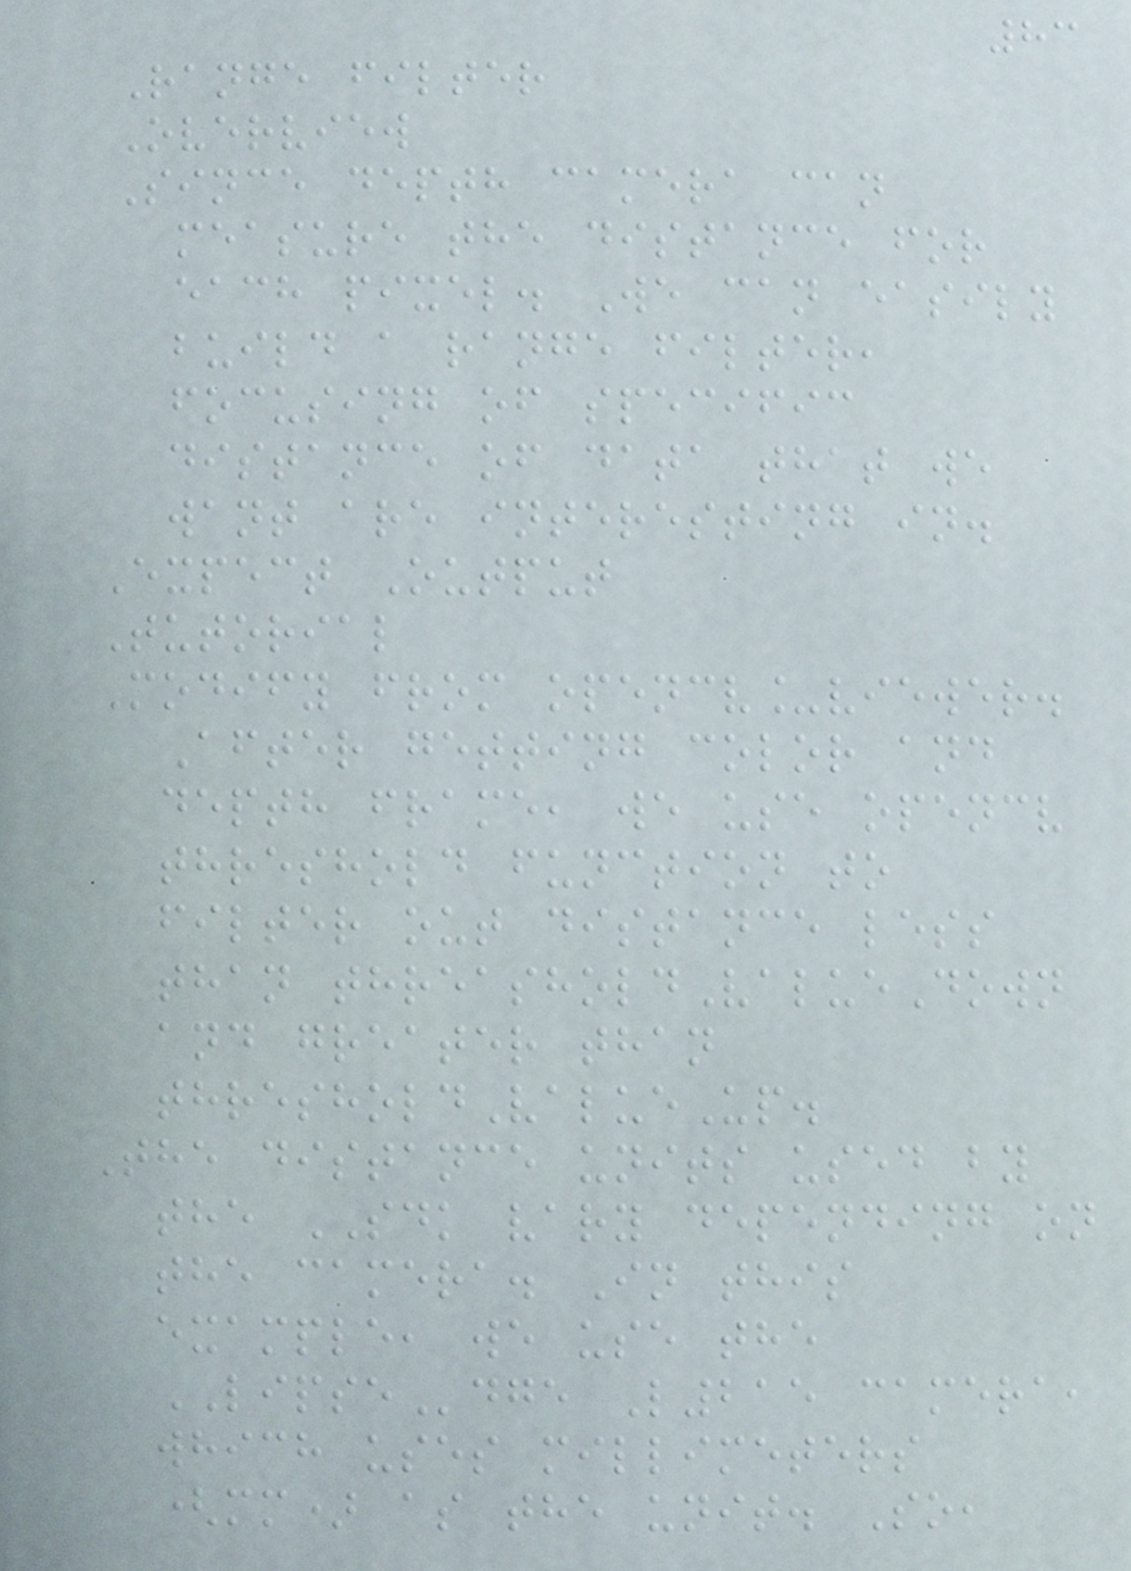83
Range filter
Overview
Since depth camera can
measure the distance for
each pixel. We can easily
build a range filter,
focusing of specific
distance of data that we
want are interesting in.
Expect Output
Tutorial
Modify from opencv_viewer.
After getting color and
depth frame, we use opencv
threshold function to
filter out distance less
than threasholdValueDown
and greater than
thresholdValueUp.
The distance units used by
the SDK vary depending on
the camera. In this
example, we use the
LIPSEdge L215 camera,
which uses millimeters
(mm) as the unit. So,
